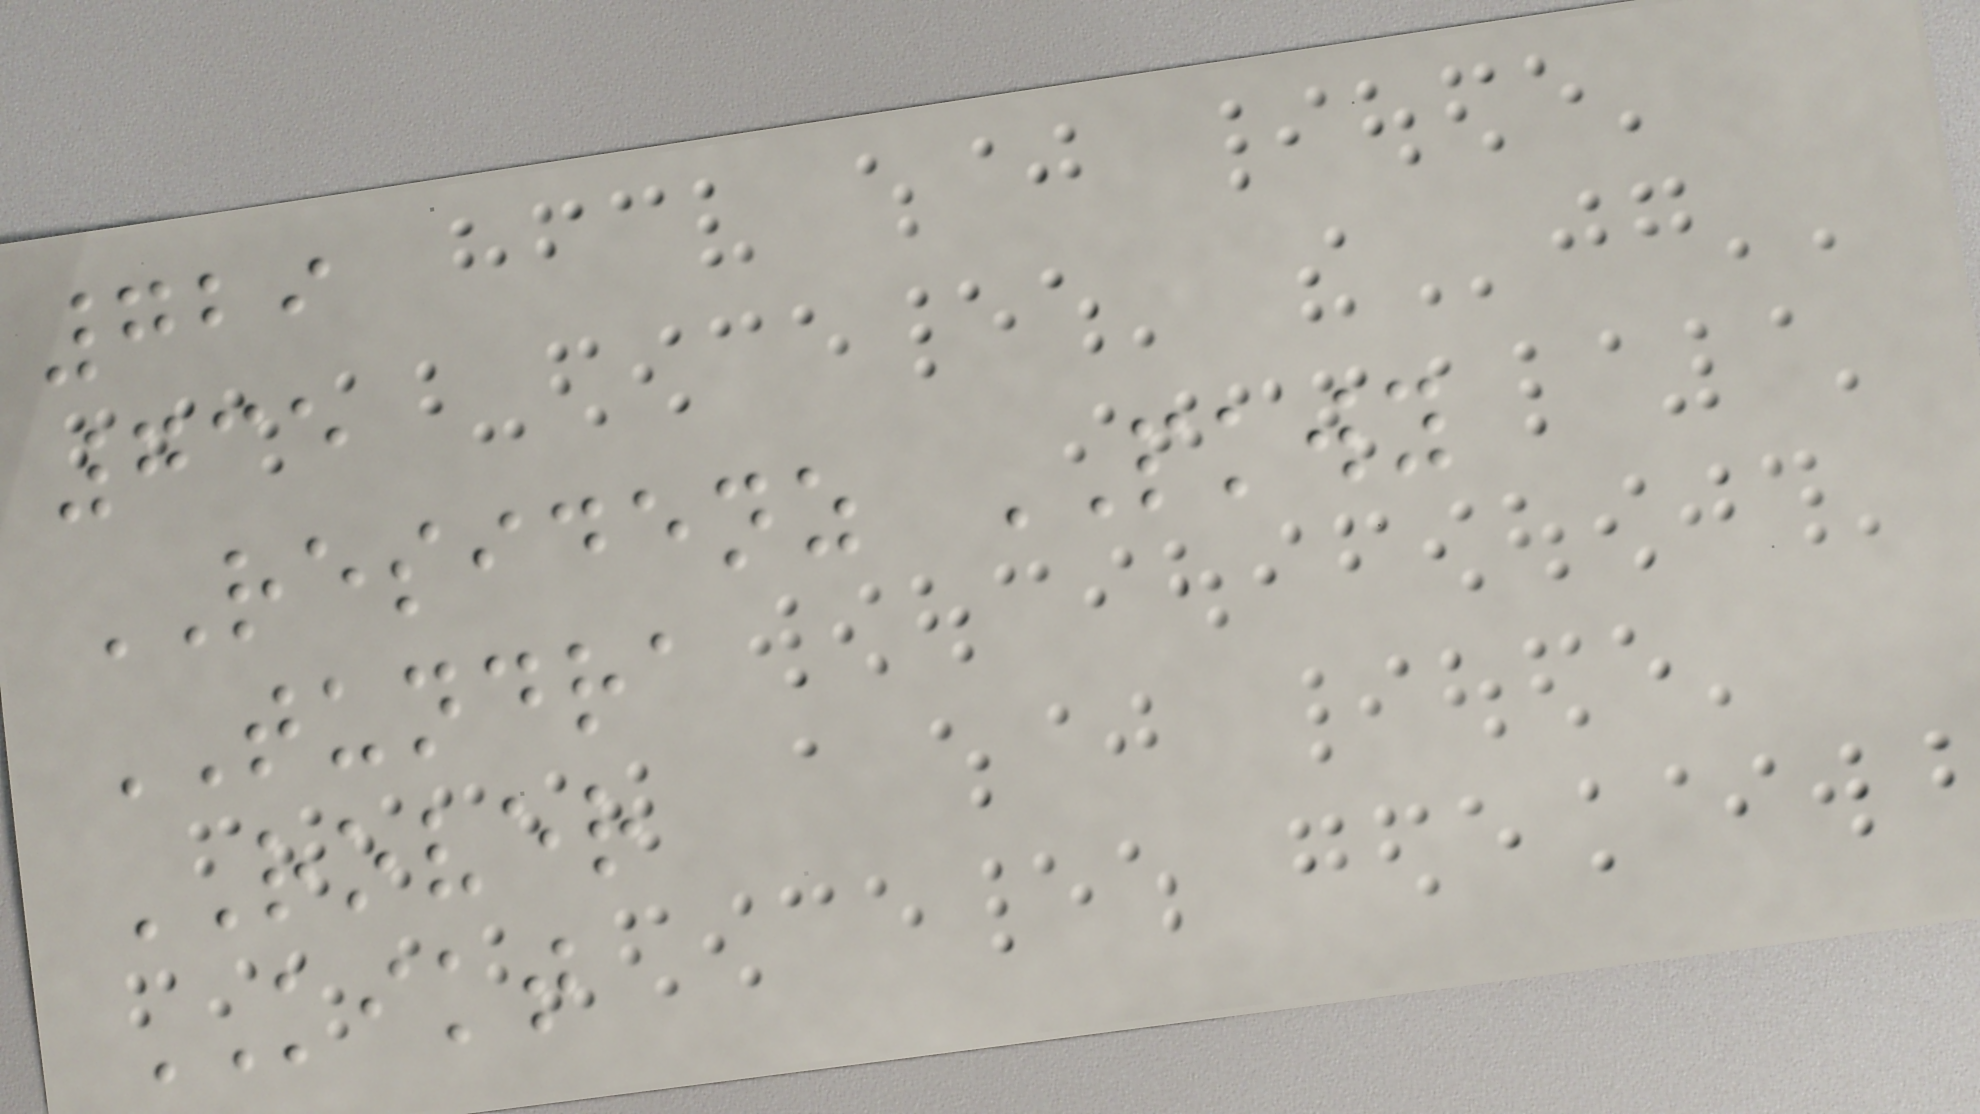729
735
RESIDENZ PKWY
TUNDRA
ROVER
KIKT
